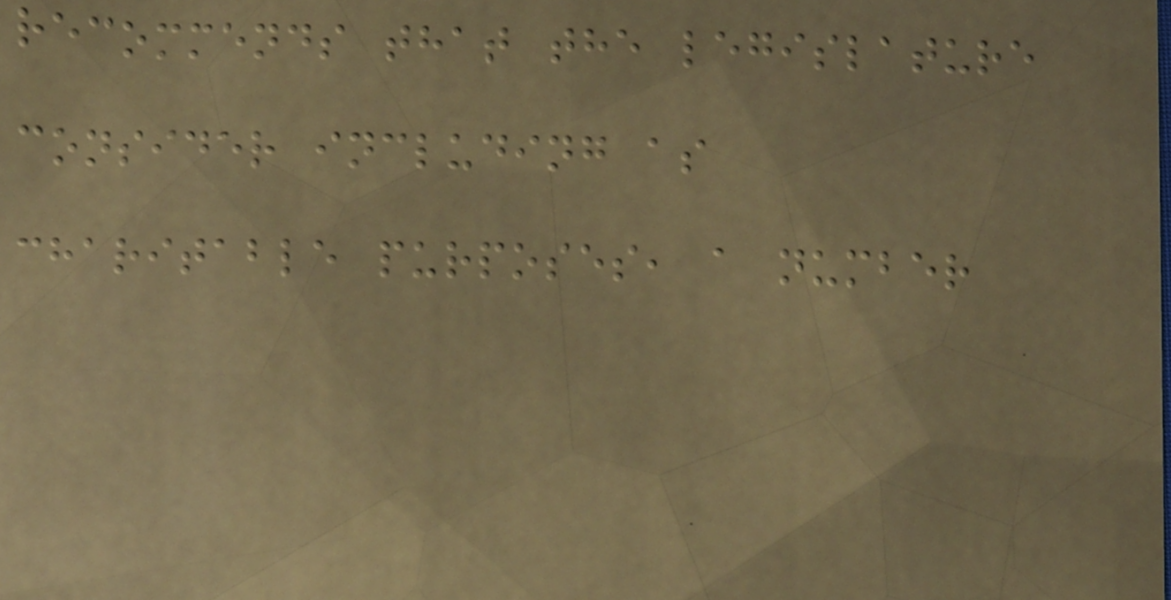recommends that the legislature
consider including as
charitable purposes, a number
